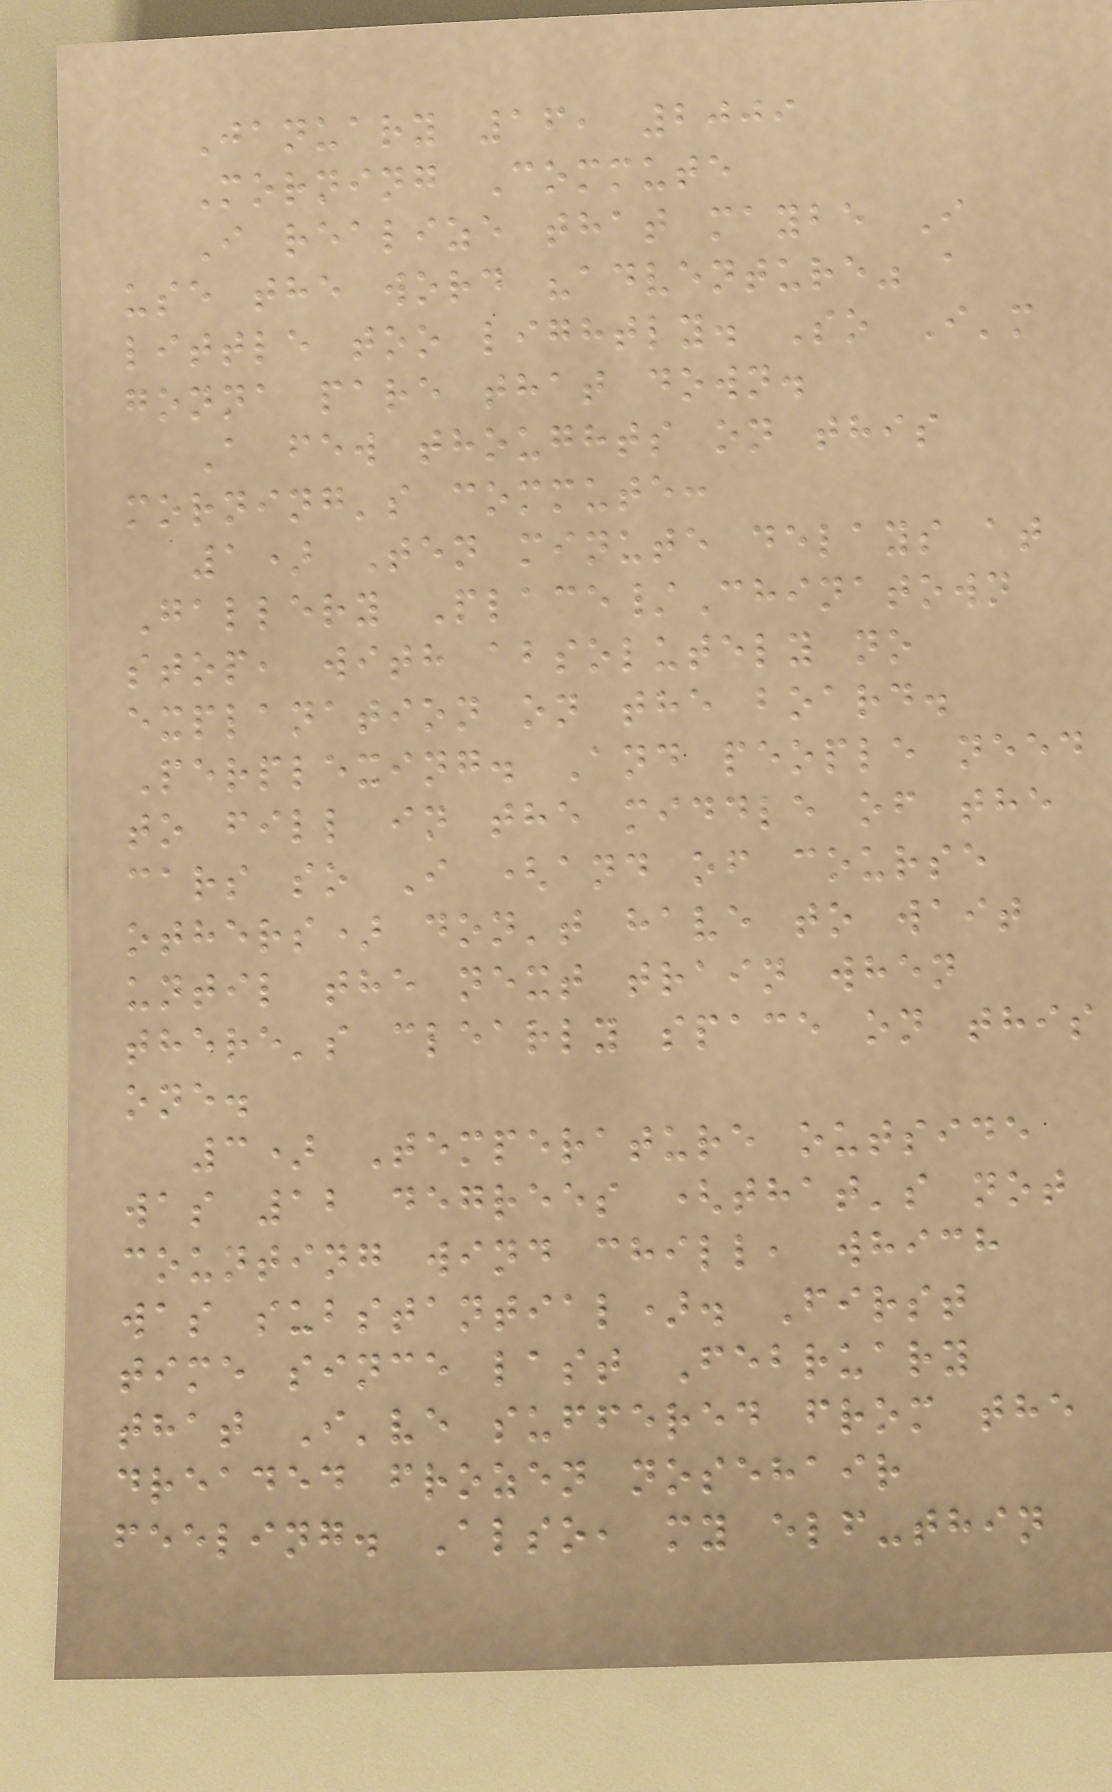January 16, 2009
Morning Commute
I realize that maybe I
use the word "adventure" a
little too lightly. So I'm
gonna pare that down.
A few thoughts on this
morning's commute:
1) Ten minute delays at
Gallery Place/Chinatown
stop, with absolutely no
explanation on the board.
Perplexing. And people need
to fill in the middle of the
cars so I (and of course
others) don't have to wait
until the next train when
there's clearly space on this
one.
3) Temperature outside
was 12 degrees (that's not
counting wind chill, which
was substantial). First
time since last February
that I've suffered from the
dreaded frozen nosehair
feeling. Also, my elf-thin
